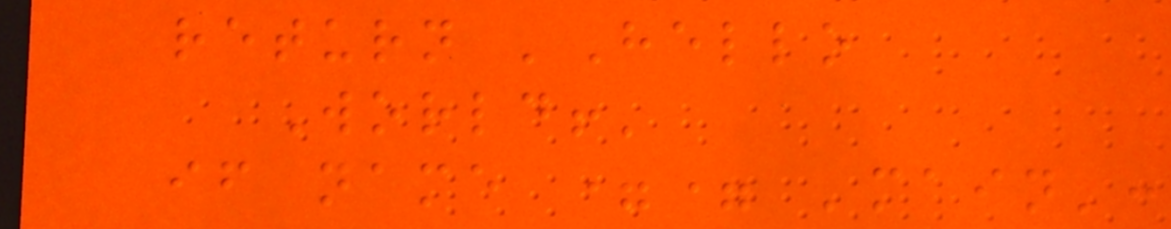return 'Hello
World!'
if name == 'main':
